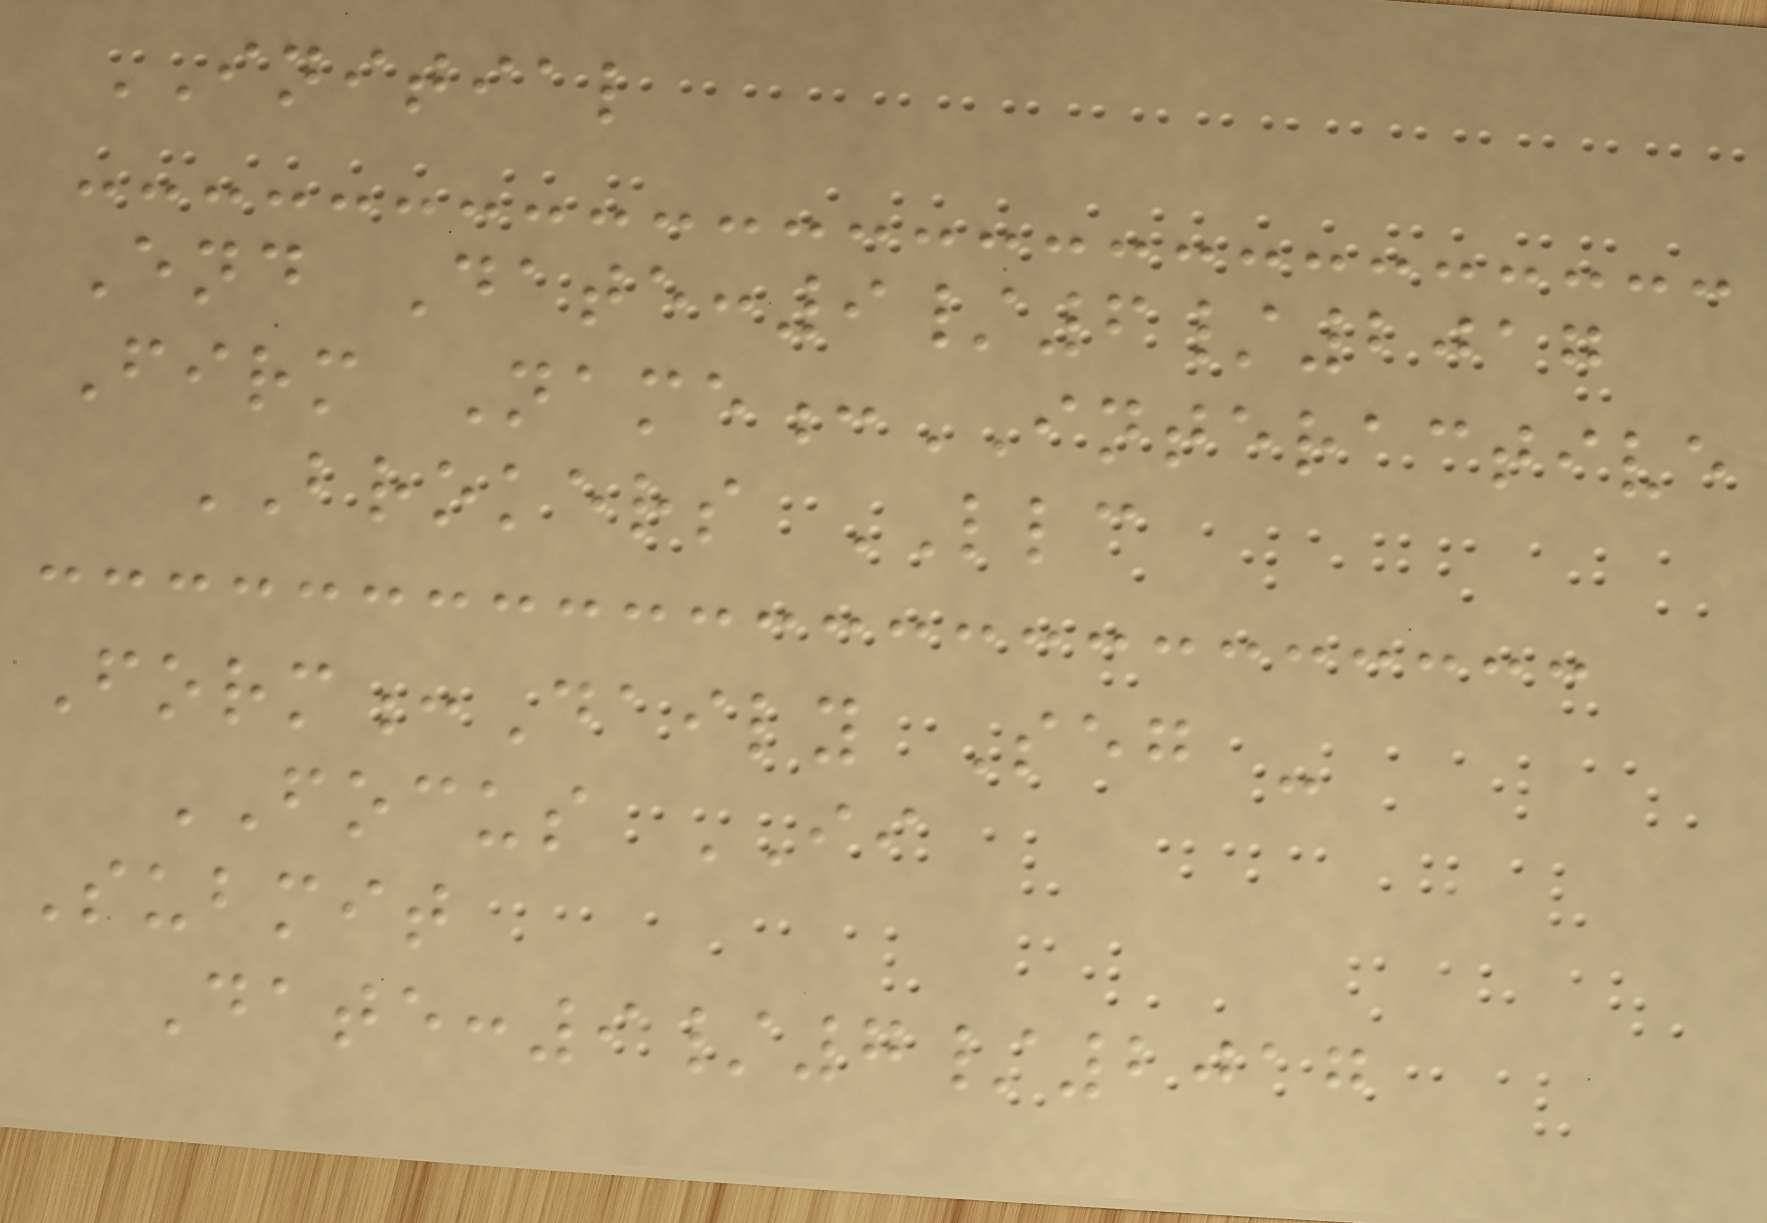INITIAL
End Date:9/6/2017
Firm Name:INTERACTIVE
BROKERS LLC
Form:Daily Seg -
FOCUS II
Submit
Date:9/7/2017
